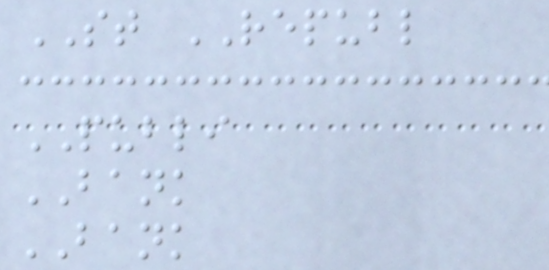ST REPUBL
PUBLI
BANK
BANK
